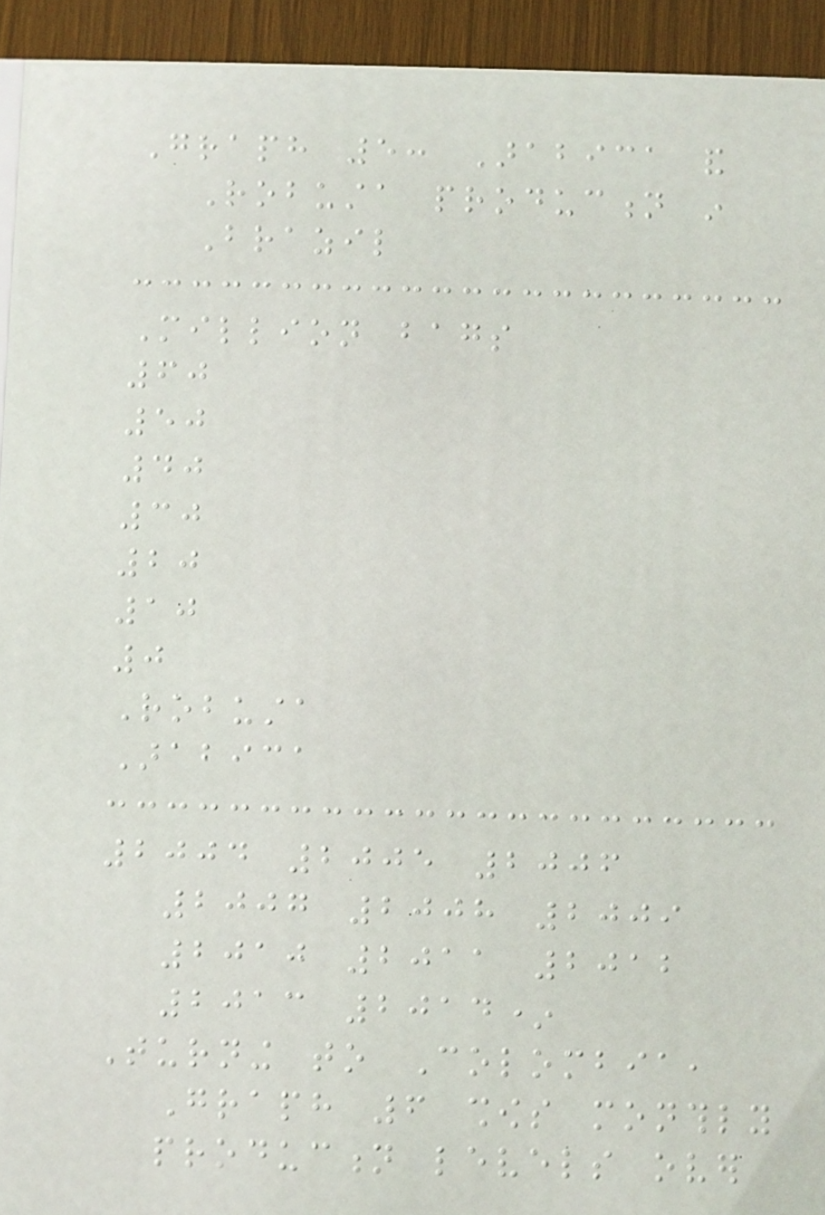Graph 5: Arabica and
Robusta production in
Brazil
Million bags
60
50
40
30
20
10
0
Robusta
Arabica
2004 2005 2006
2007 2008 2009
2010 2011 2012
2013 2014*
Turning to Colombia,
Graph 6 shows monthly
production levels over
